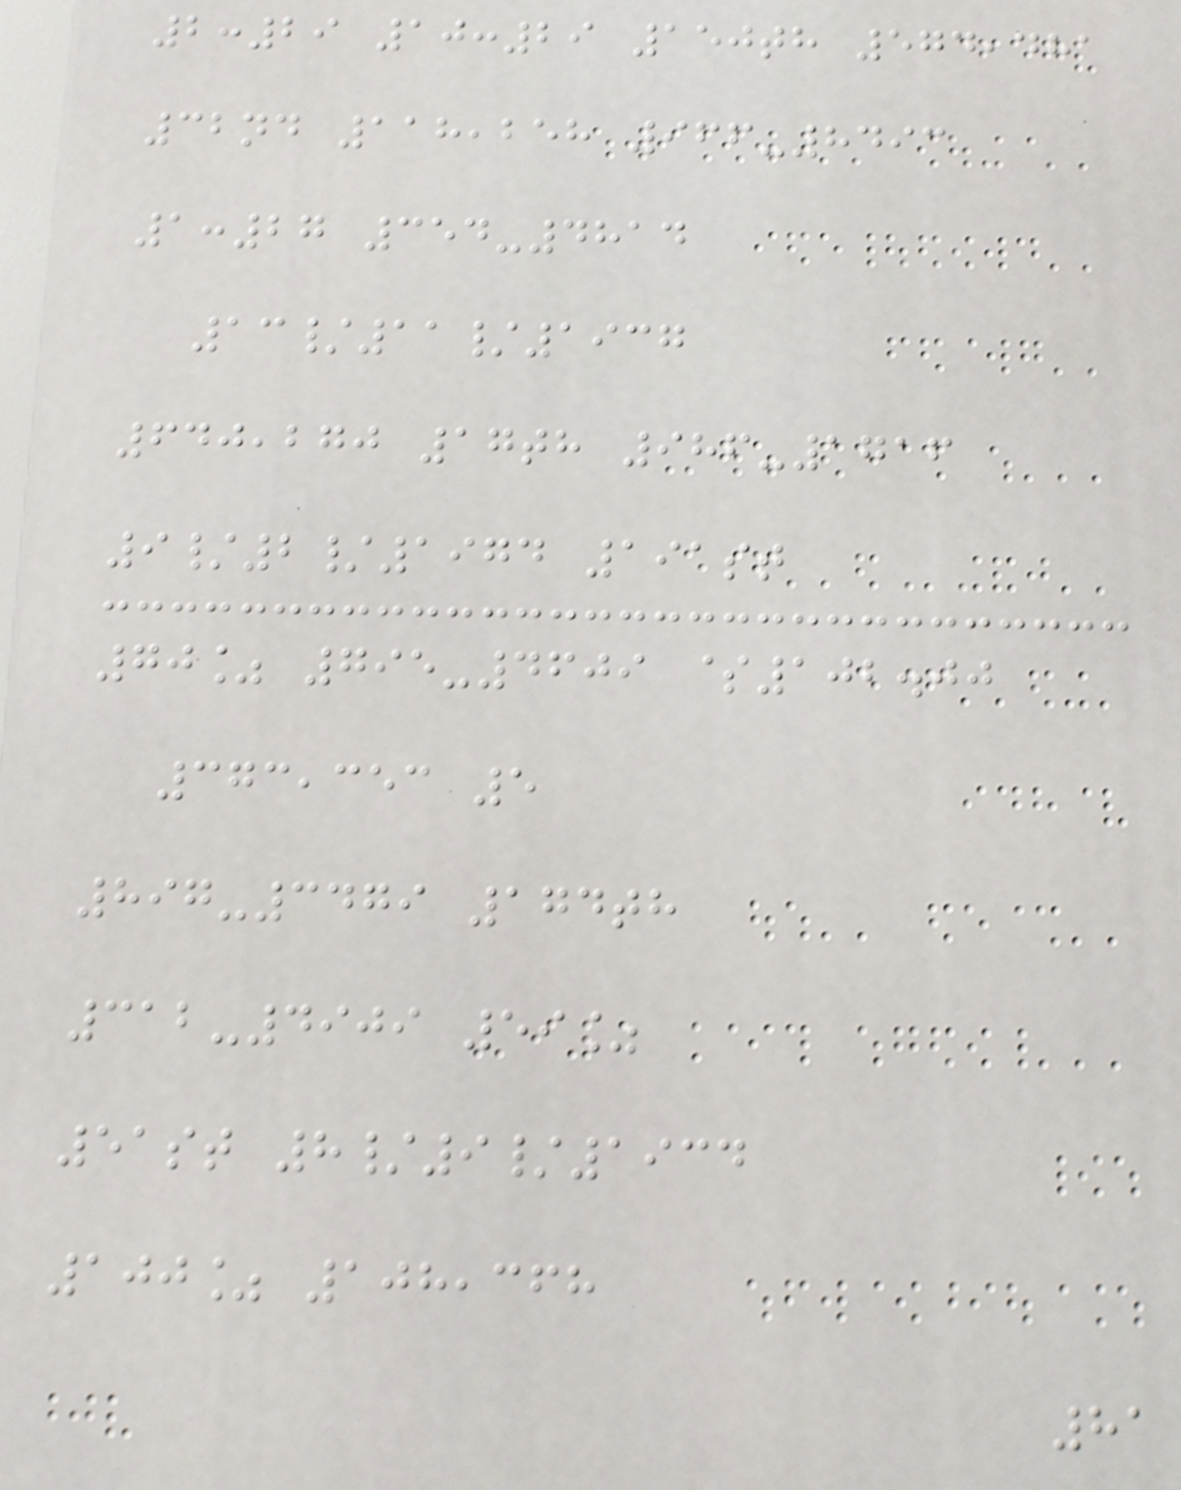2:29 10:29 150th 574,481
32nd 118,258 966-8493
1:27 354-4814
13/11/1937
640,270 17th 986-1716
9/2/1974 191st
70% 795-4609 $102.00
373,353 5
897-3479 174th
312-4909 59%
51st 8/9/1934
100% 108,368
81
